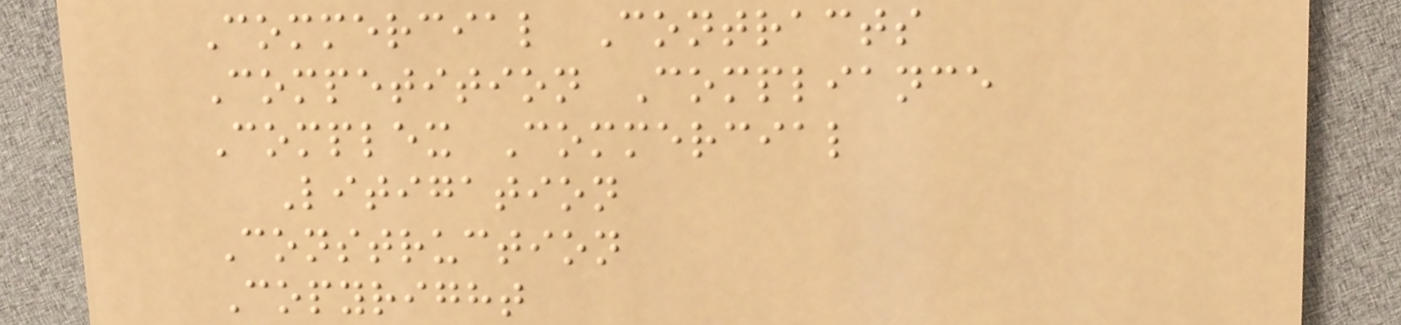Commercial Contracts
Competition Compliance
Complex Commercial
Litigation
Construction
Copyright
